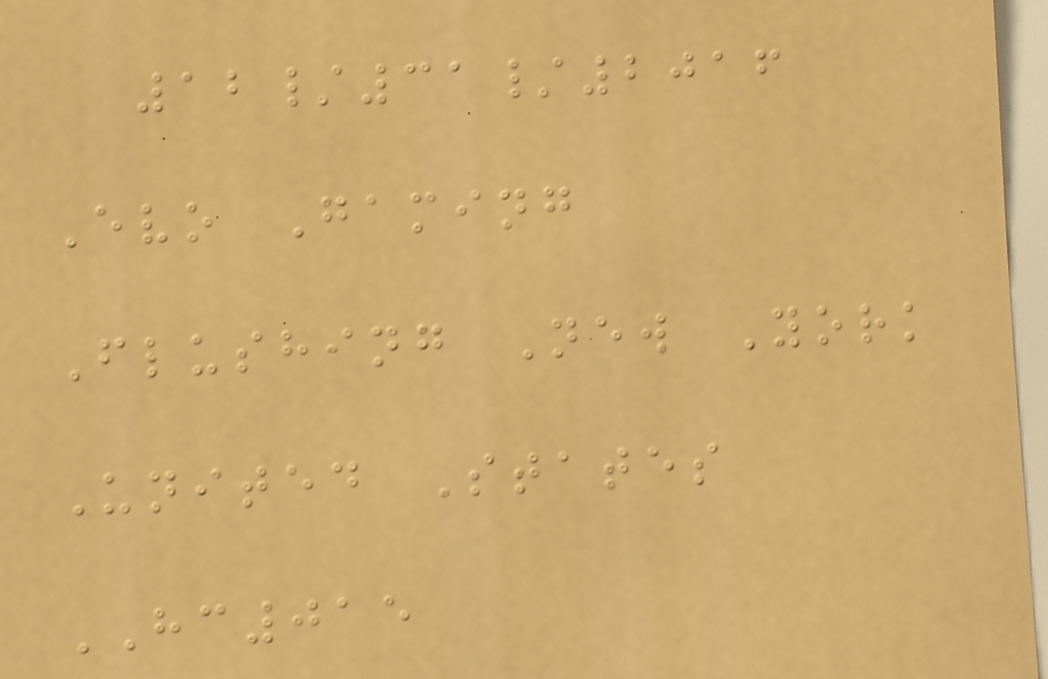12/31/2016
Evo Gaming
Flushing New York
United States
HC015
